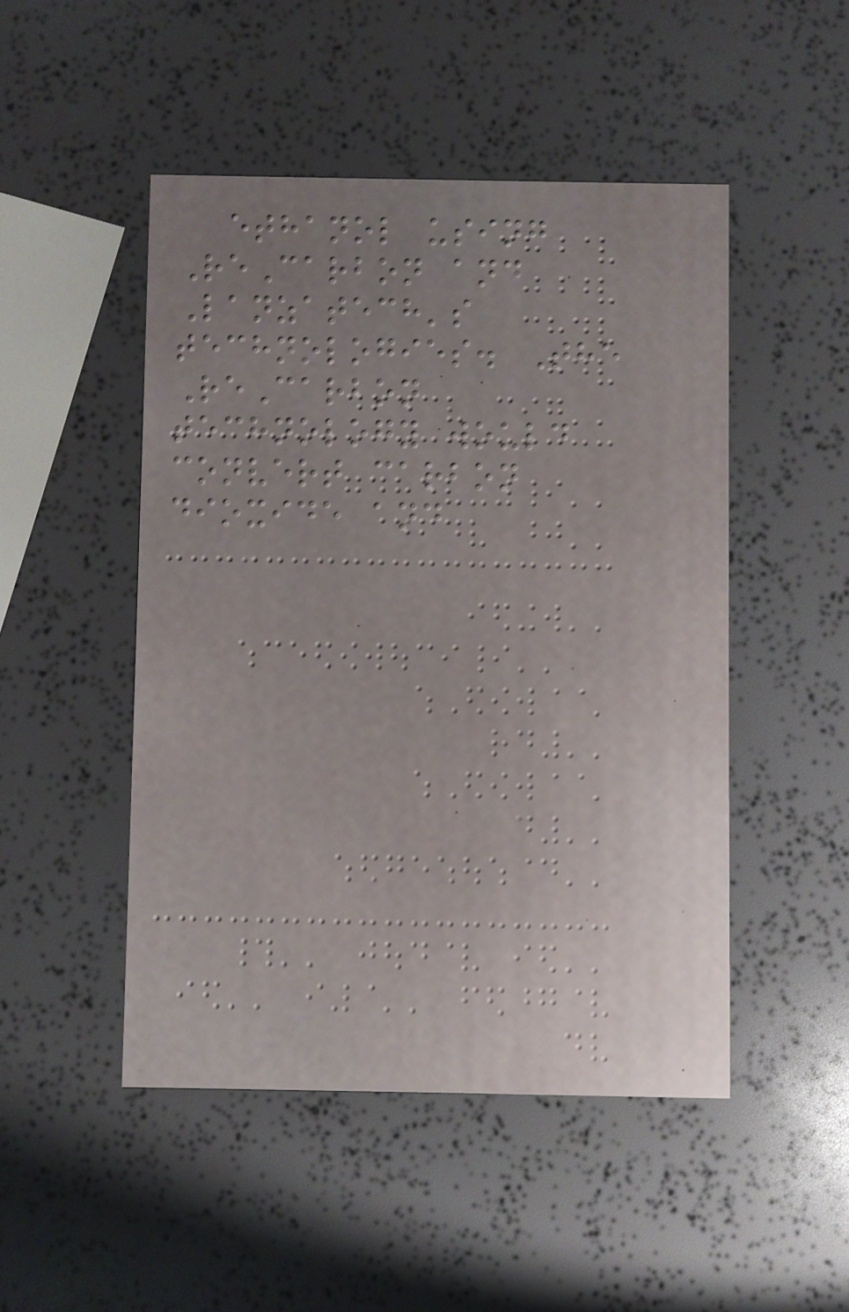ethanol using
ReCarbon and
Lanzatech's
technologies. The
ReCarbon
technology would
convert carbon
dioxide and
